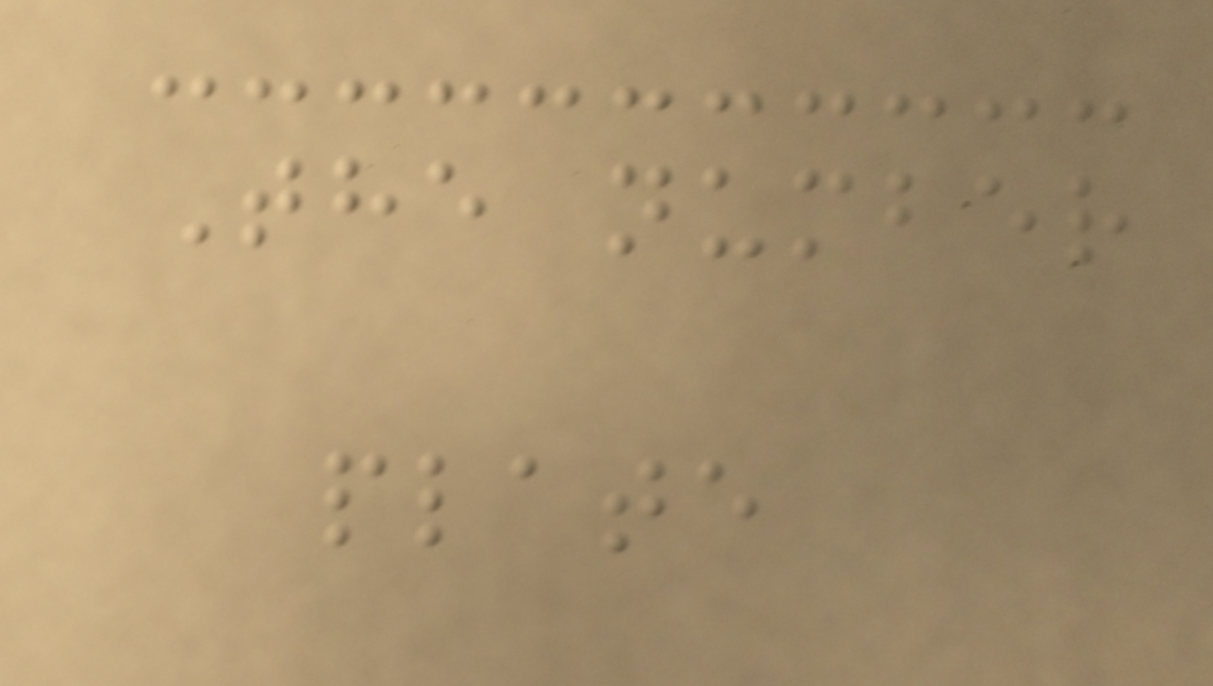The number
plate
